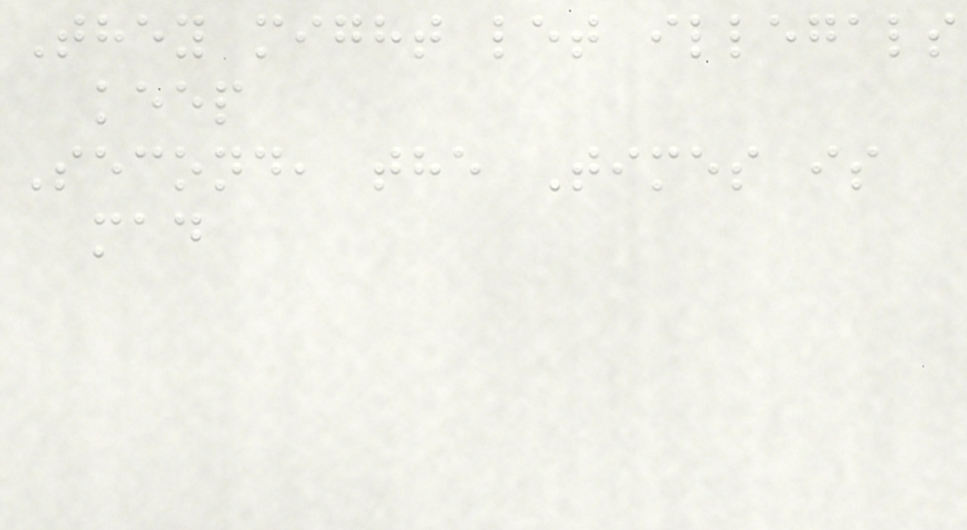They might let illegals
keep
Second, the Times is
mad
